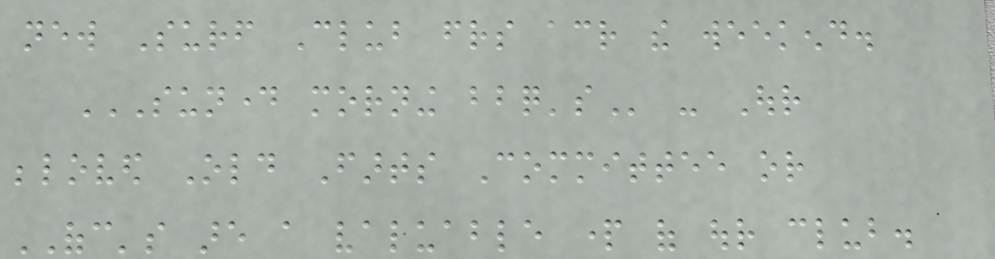new Surf Club friends across the weekend.
SUNDAY MORNING BBQ'S - Our
beloved Old Farts Committee or
OFC's are a valuable part of our club.
